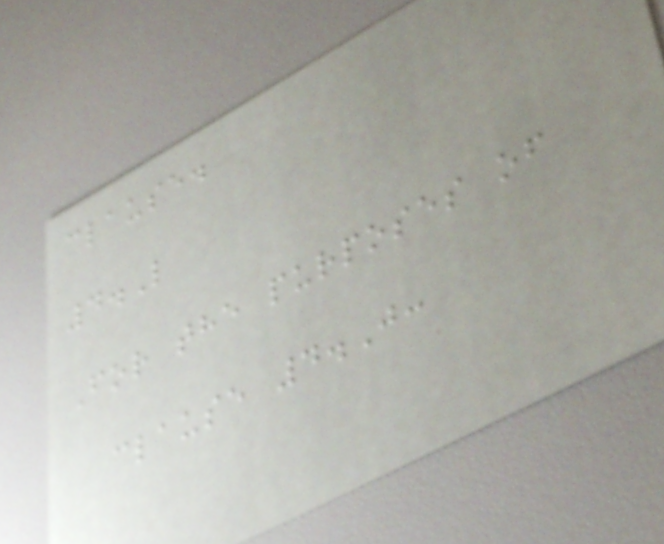clause.
4.L
For the purposes of
clause 4.J:
